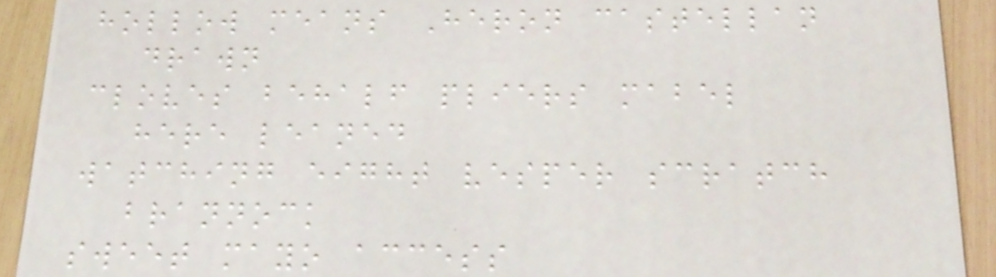hollow means Heron castellan
drawn
cloves behalf pliers mabel
here leaned
watching eight vesper scratch
brannock
sweet mayo access
